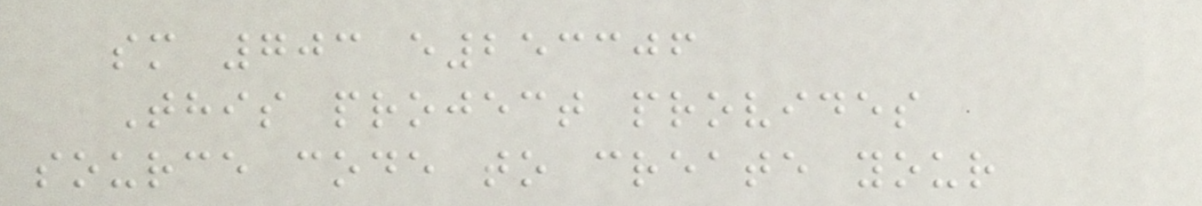sm 703 e253306
This project provides
source code to create your
